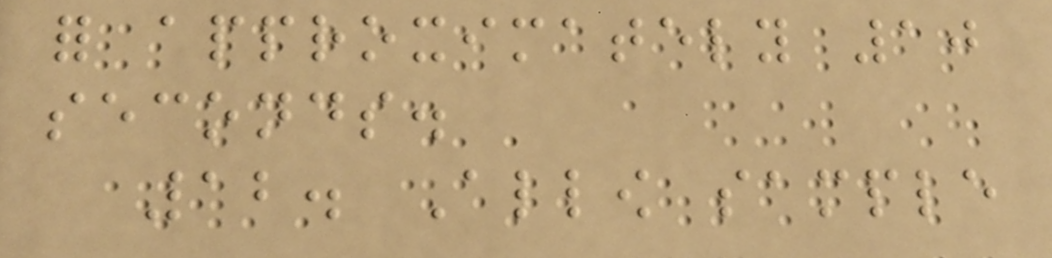for approximately 10
seconds.
12. Allow sample
